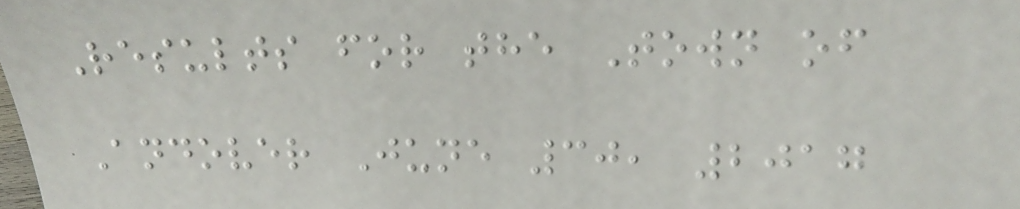Results for the Town of
Andover June 30, 2017
